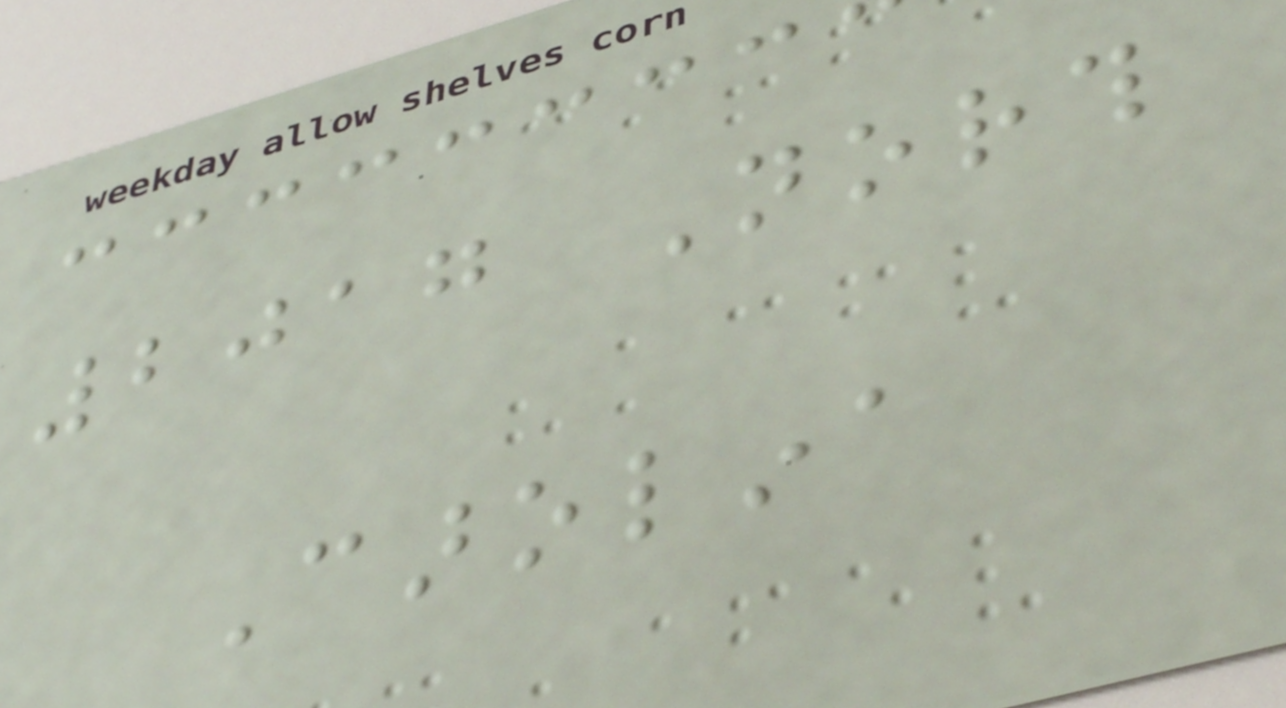2017 North
Carolina
